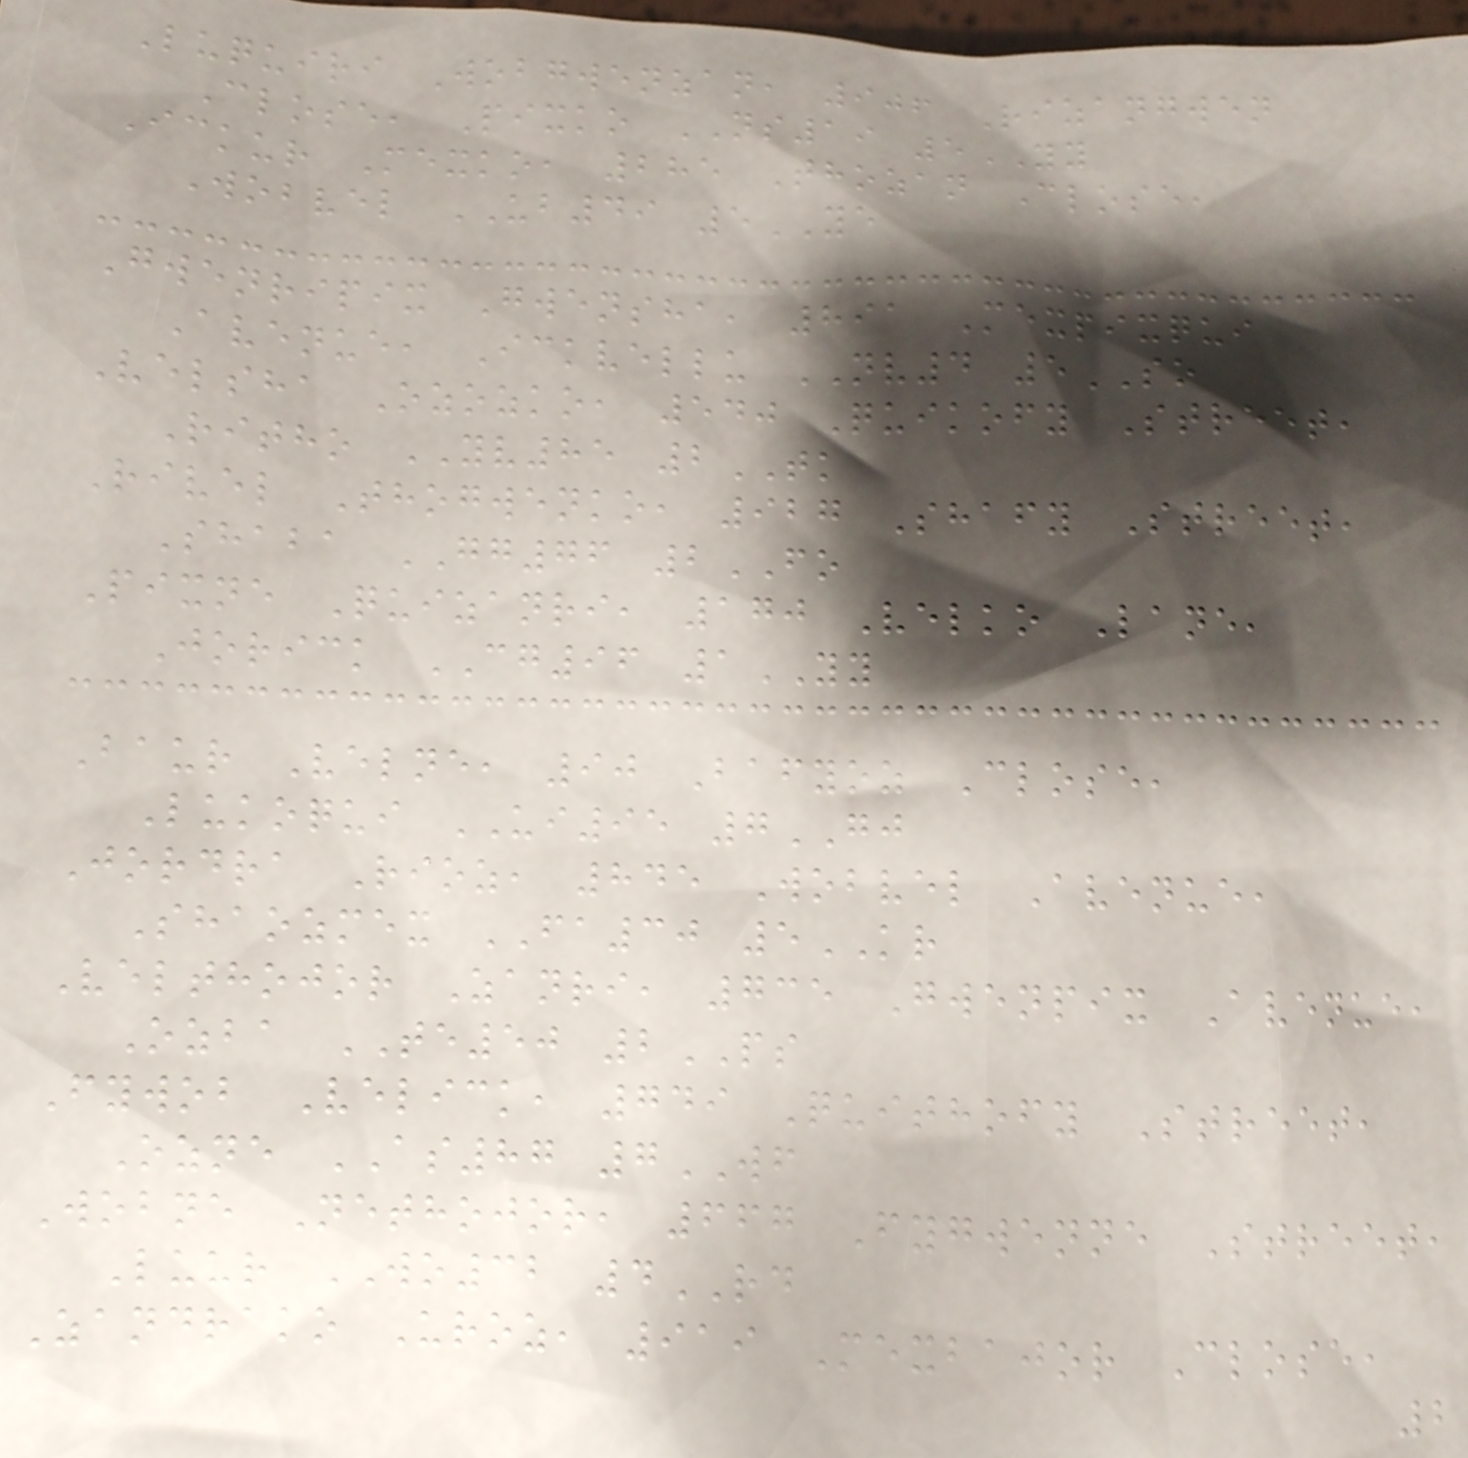Luquiri Wobgwenzan, 906 Rizangwen
Close, Pixko NS19 5YY
Ickur Mexko, 285 Thozan Close,
Wobvel UB49 5YE
Gwenripix Gwensha, 891 Mexpixqui
Avenue, Ickvellu NV4 5SO
Velsha Ozozko, 540 Quikofy Street,
Ritho YV85 2TK
Rivel Thogwenko, 927 Shafy Street,
Shaba GG76 2FO
Pixne Quizanri, 170 Velko Lane,
Jorick CG96 1YY
Baur Velne, 90 Bafyoz Close,
Lukoqui UI95 7GJ
Jordra Rioz, 845 Wobvel Avenue,
Shaozmex FA30 5KR
Velthojor Zanri, 735 Gwenpix Avenue,
Ozba TE50 2PS
Fywob Velick, 749 Quithofy Street,
Ozne AS87 7WF
Wobne Nethojor, 667 Fygwenne Street,
Luur WO32 4RD
Zandrako Uroz, 919 Mexbajor Close,
2
